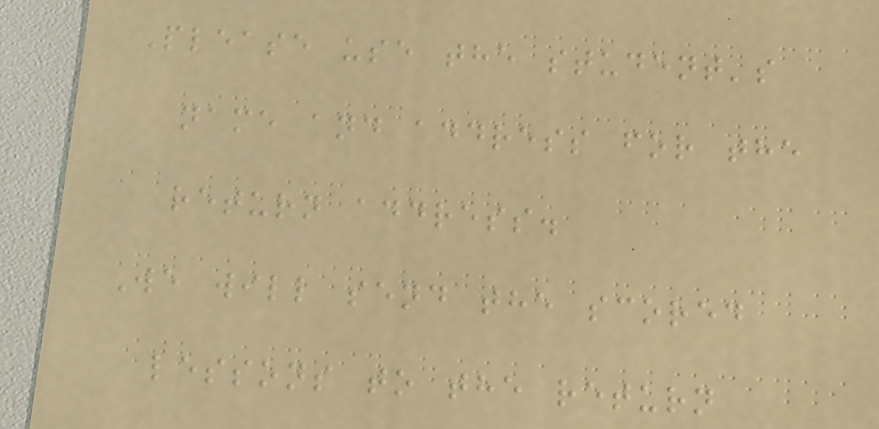Please use the student's
name and address for the
return address.
We will send the scored
lessons to the return
